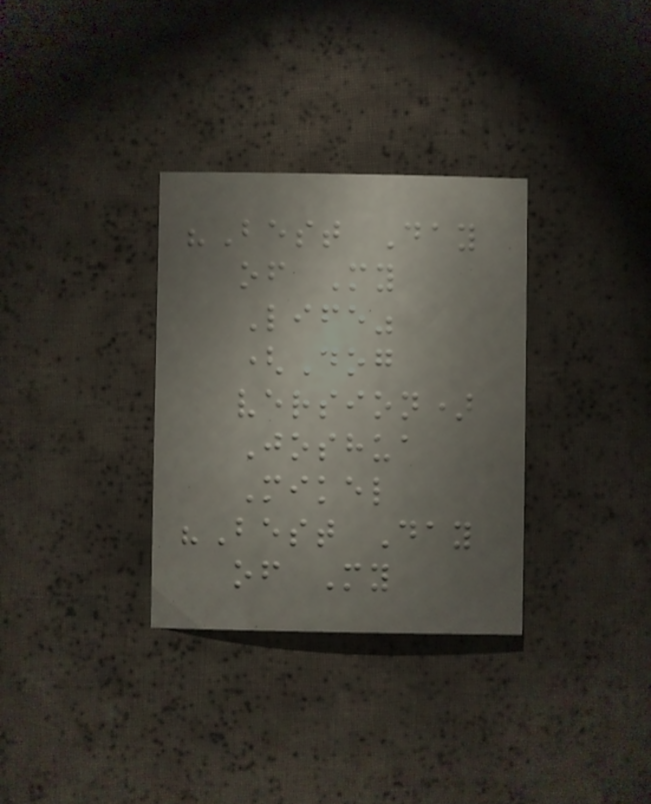"Best Day
of My
Life"
(Dog
version)
Joshua
Mikel
"Best Day
of My
